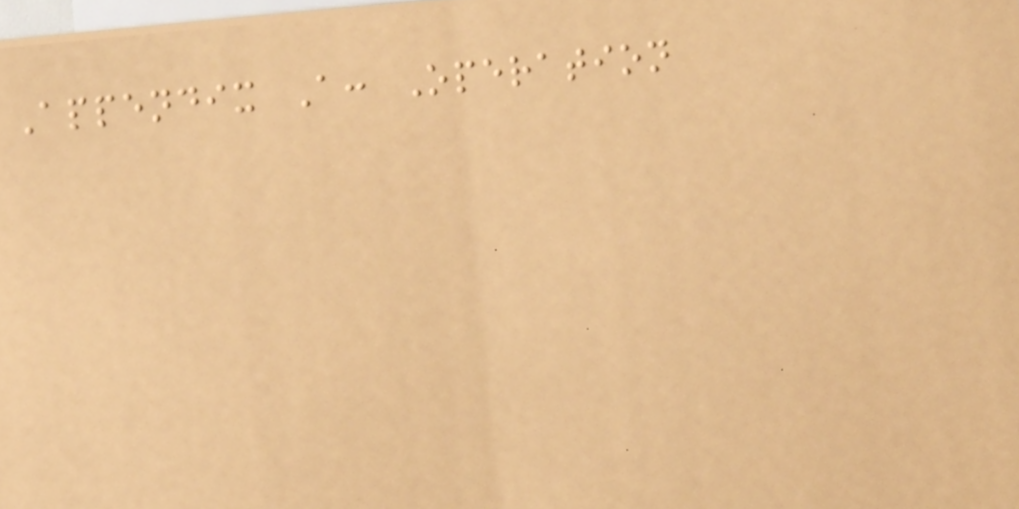Appendix A: Operation
